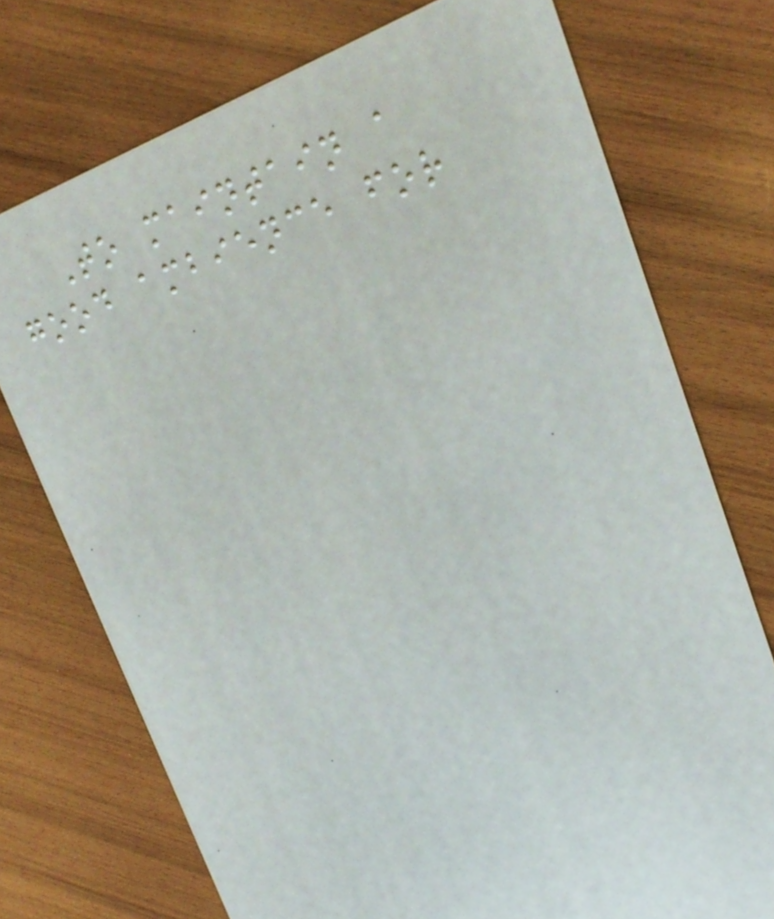To maintain a
good ambience for
